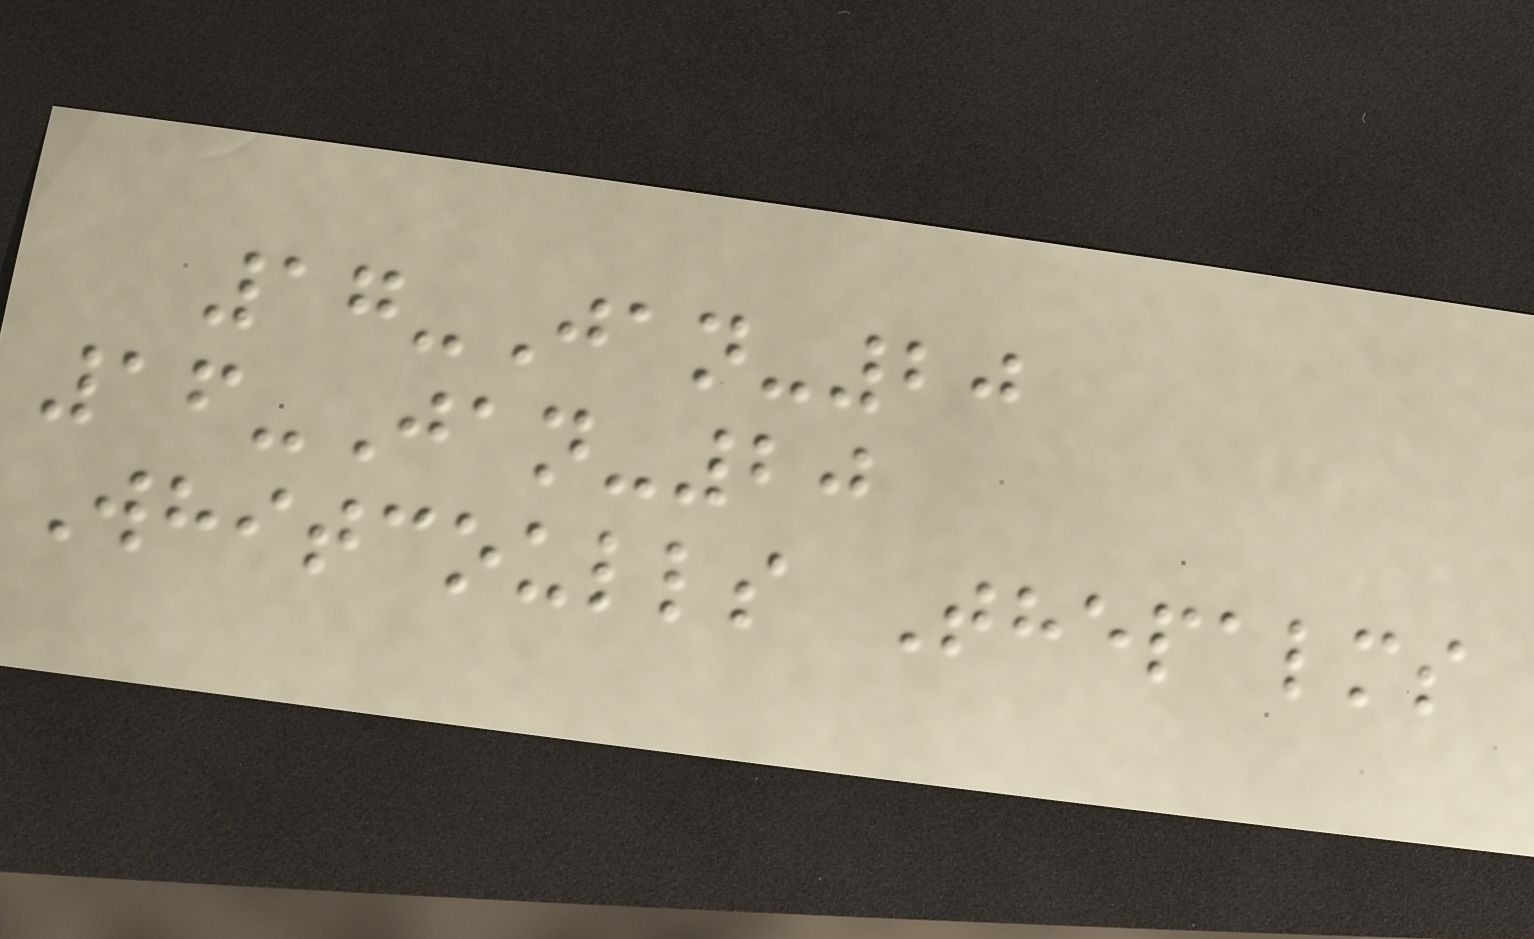17-Jan-20
16-Jan-20
Whitcoulls Thepalms
